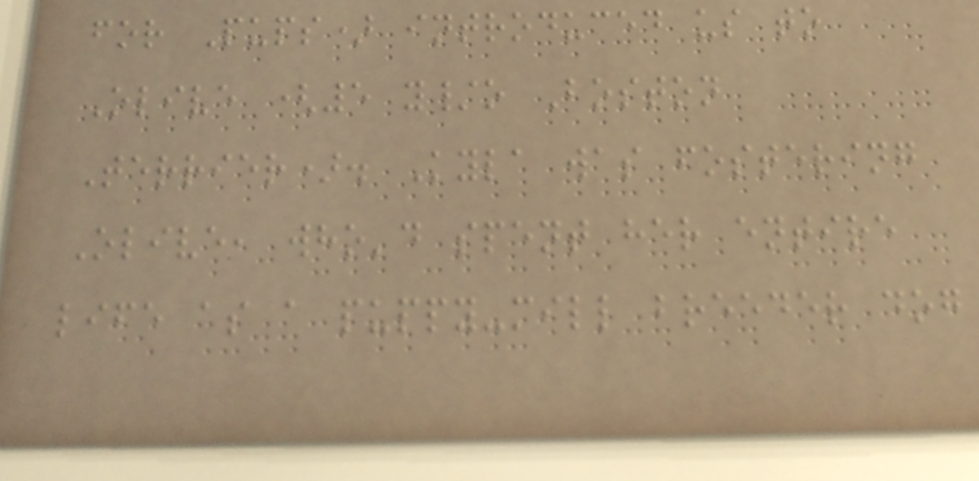for Pups) introduced us to
Olive (5 y/o Boston
Terrier). Kyla was fostering
Olive, who'd spent her entire
life as a puppy-mill breeder dog
